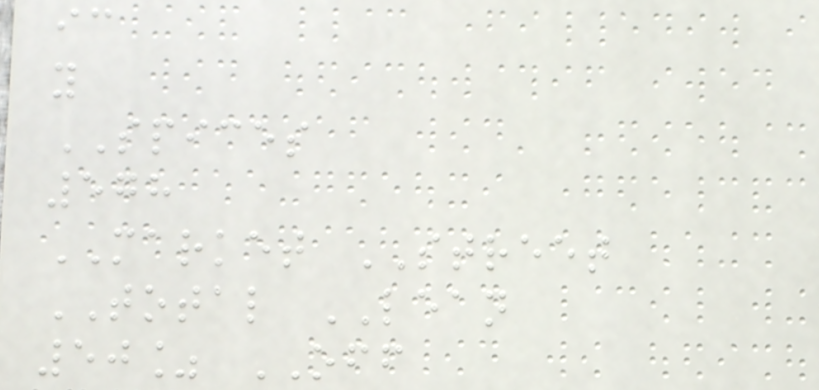ic
y
SPICES
578
MARKET STREET
TOTAL LEAN
50% OFF
